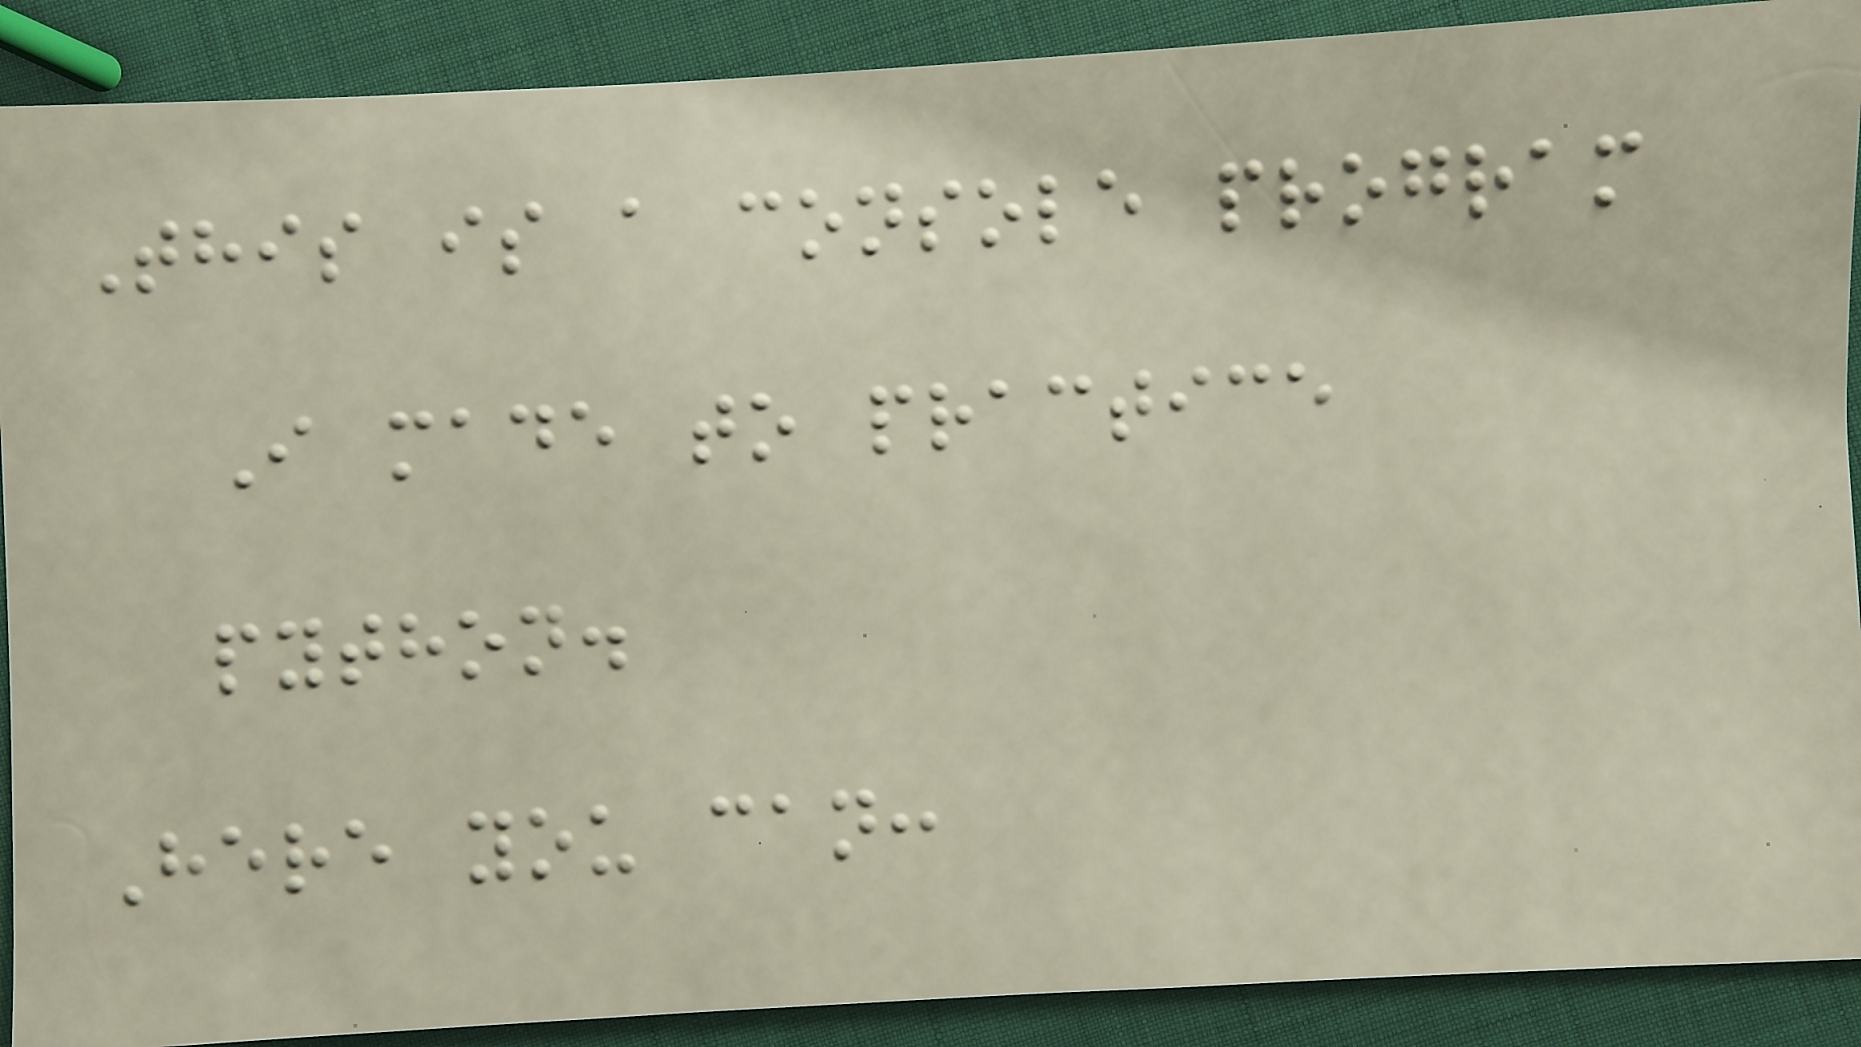This is a console program
I made to practice
python.
Here you can:
